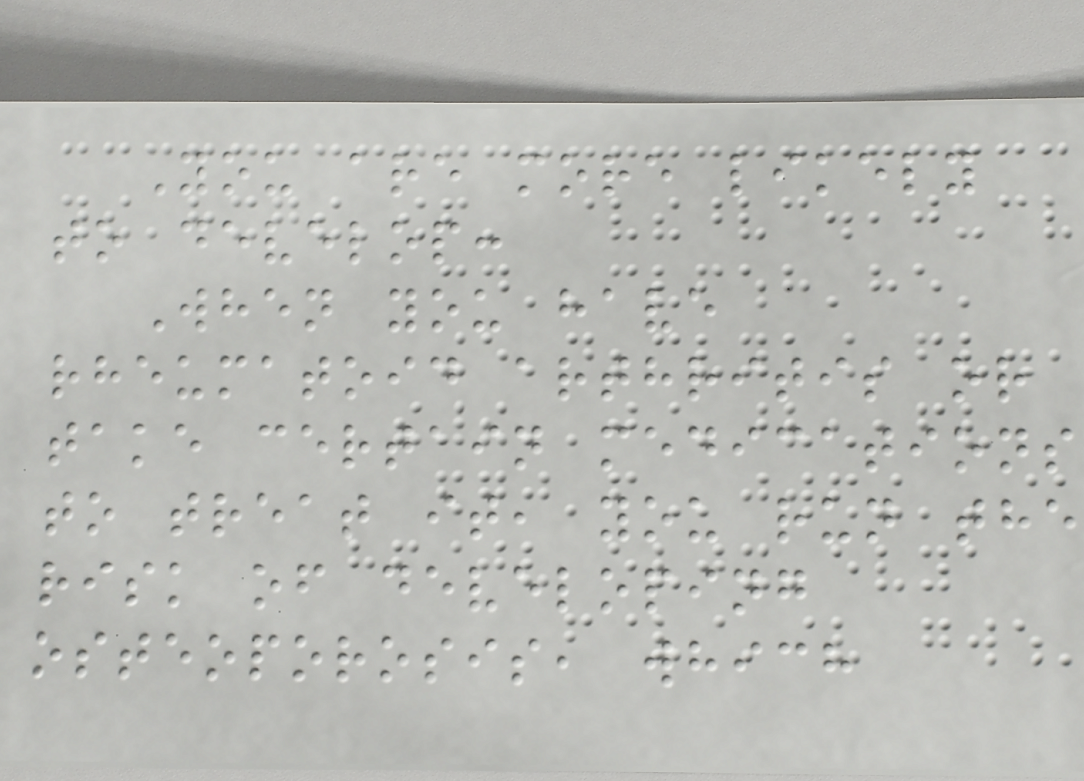You are more likely
to develop:
When you have
rheumatoid arthritis or
take certain medications
to treat it, you run the
risk of developing
osteoporosis, which
